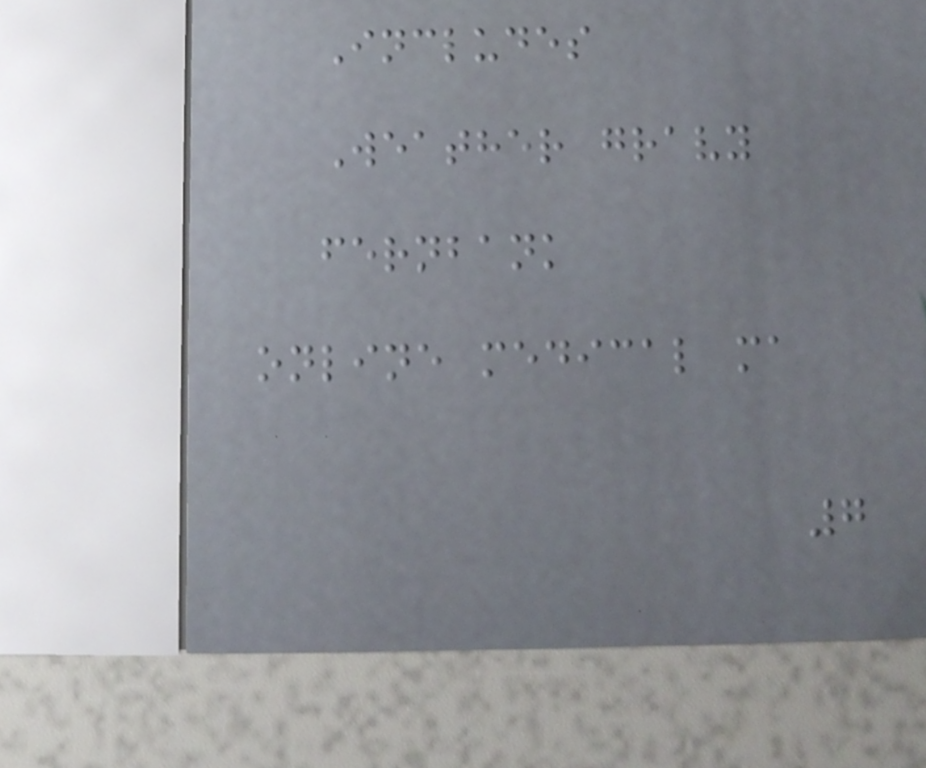Includes
Weather gravy
fernbank
online medical ma
7
